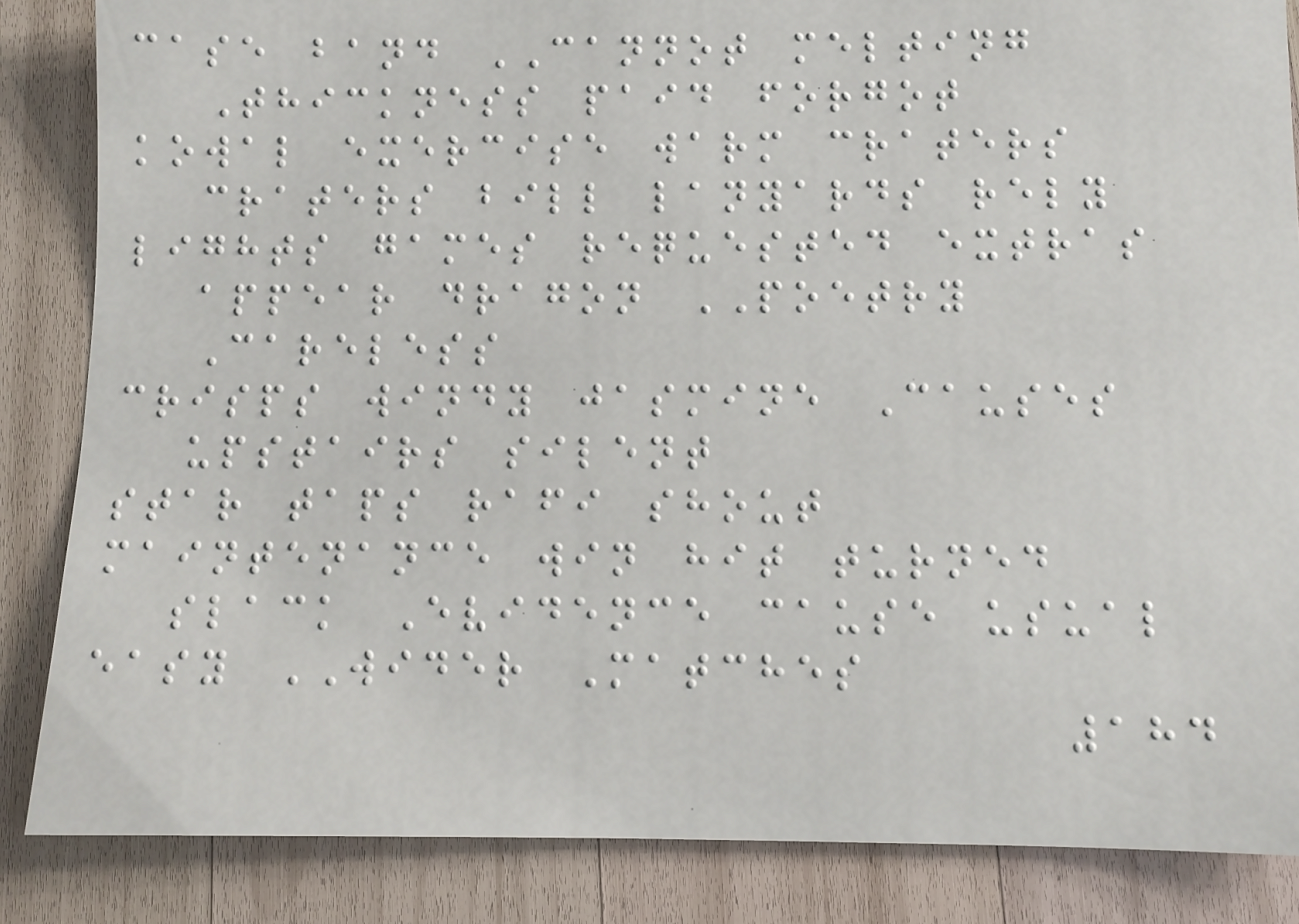case band CANNOT melting
Thickness paid forgot
kowal exercise warm craters
craters bill lanyards rely
lights games requested extras
appear dragon POETRY
Careless
crisps windy jasmine Causes
upstairs silent
star taps rafi shout
maintenance win hit turned
slack Evidence cause usual
easy WIDER Matches
184
